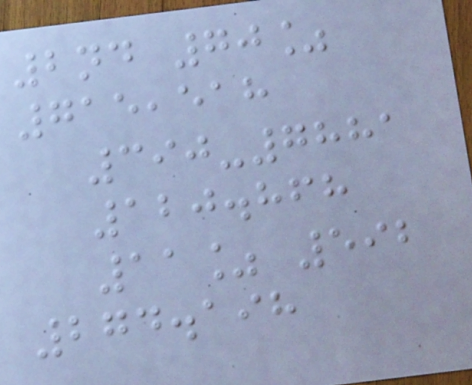2nd 70%
715,518
390-7881
120.868
11% 592
274.198
